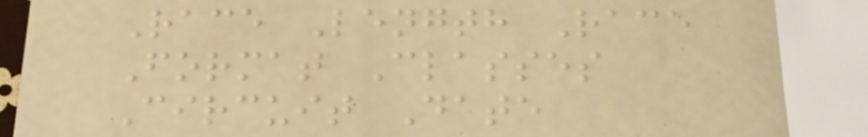Race Length Race
Format Classes
Circuit Date
